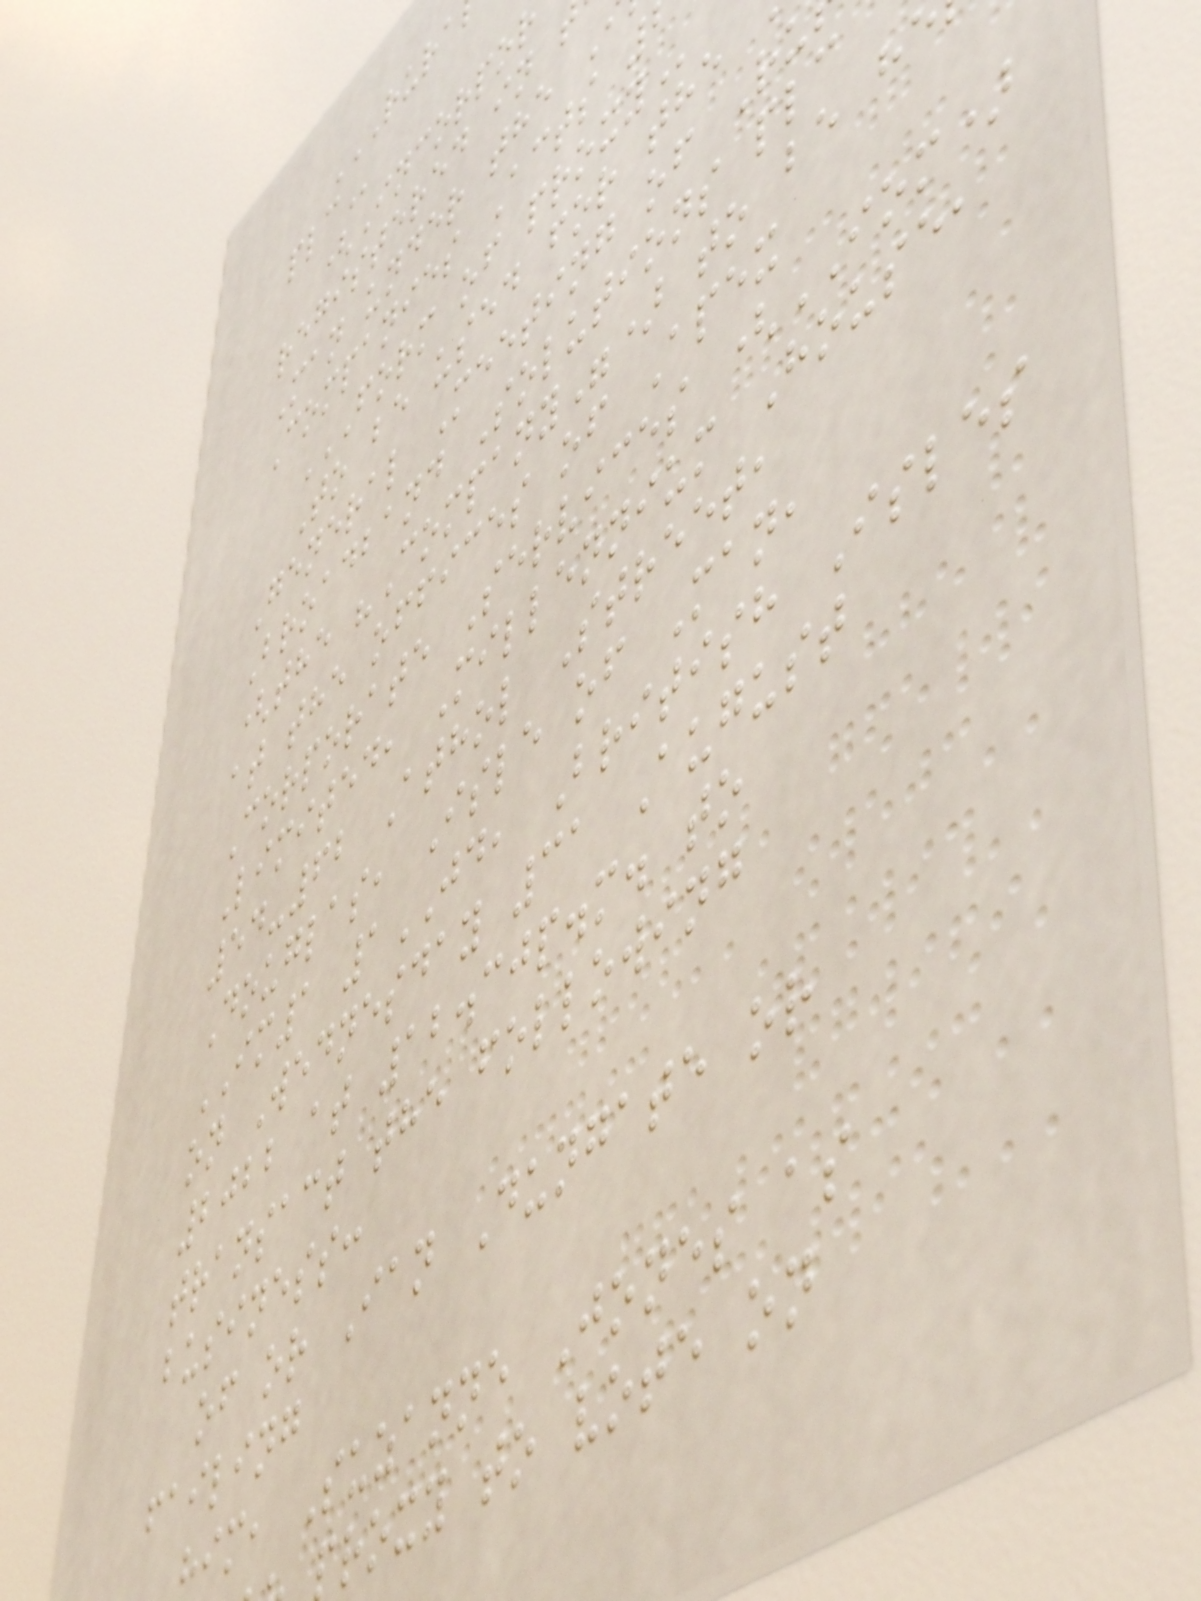(Incorpor
registered in
Man under the
Companies Acts
FORM OF PROXY
To be used for the
General Meeting of Ru
Broadband Solutions plc
(the "Company") to be h
at the offices of Apex
Corporate Services (IOM)
Limited, Millennium House,
54-62 Athol Street,
Douglas, Isle of Man,
IM1 1JD, British Isles
on Wednesday 31 August
2022 at 12.30p.m. to
transact the following
business:
of or Ian Dungate or
failing
him, Suzanne Jones as
proxy to vote on
